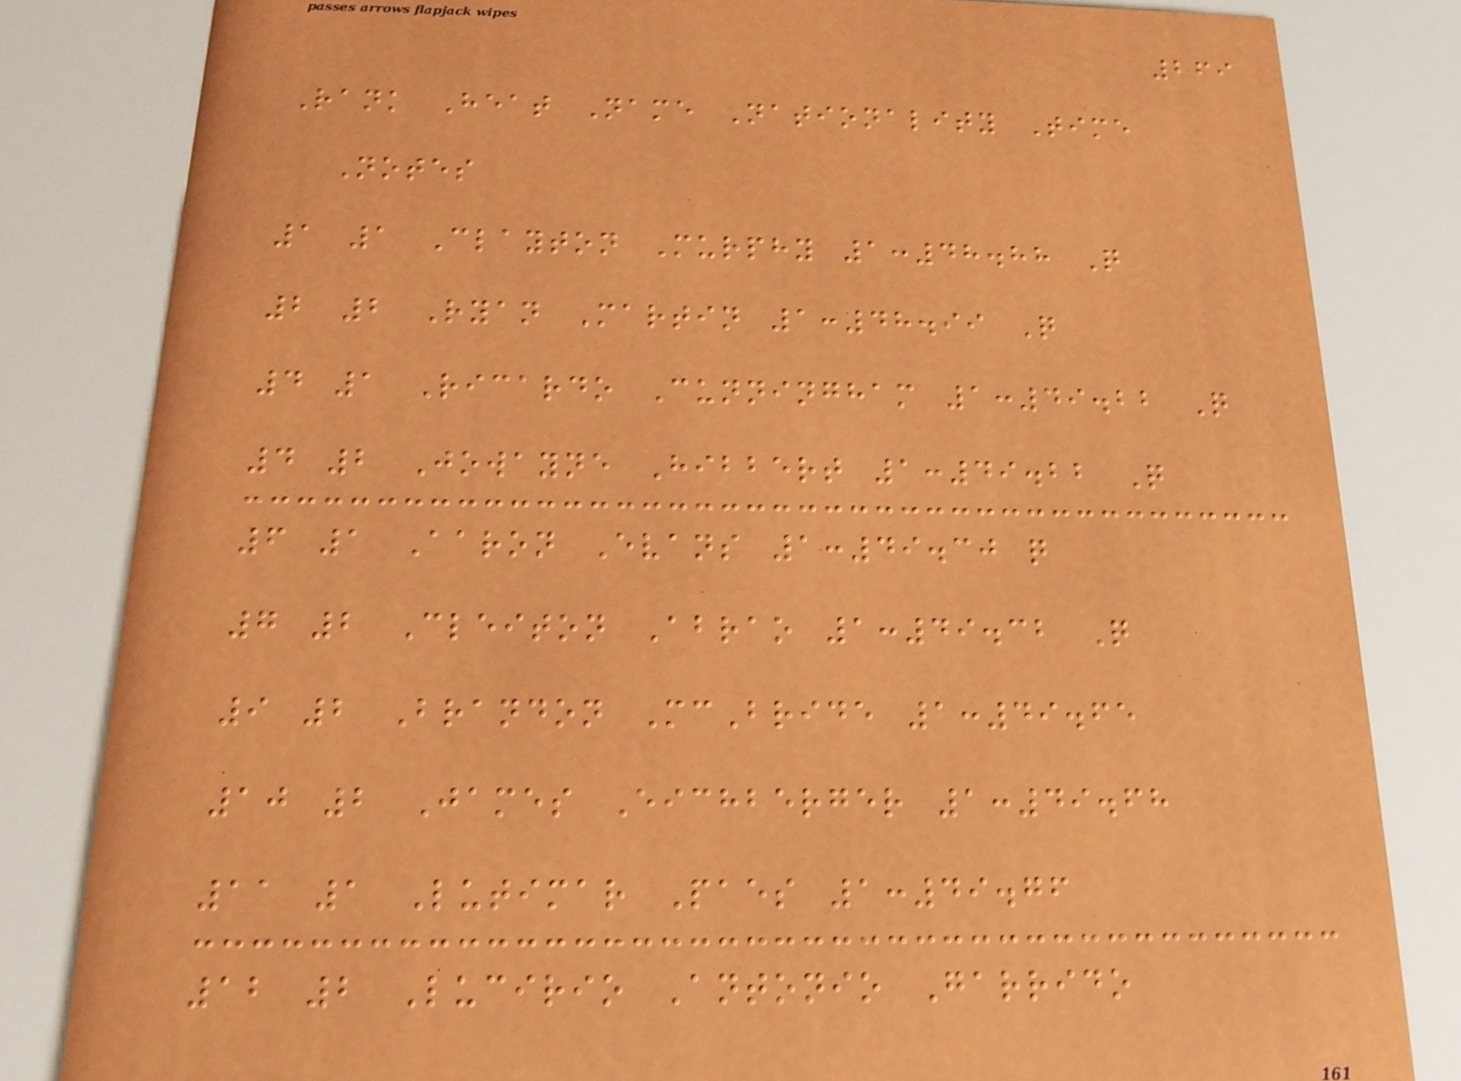269
Rank Heat Name Nationality Time
Notes
1 1 Clayton Murphy 1:48.88 Q
2 2 Ryan Martin 1:48.99 Q
4 1 Ricardo Cunningham 1:49.22 Q
4 2 Jowayne Hibbert 1:49.22 Q
6 1 Aaron Evans 1:49.30 q
7 2 Cleiton Abrao 1:49.32 Q
9 2 Brandon McBride 1:49.65
10 2 James Eichberger 1:49.68
11 1 Lutimar Paes 1:49.76
12 2 Lucirio Antonio Garrido
